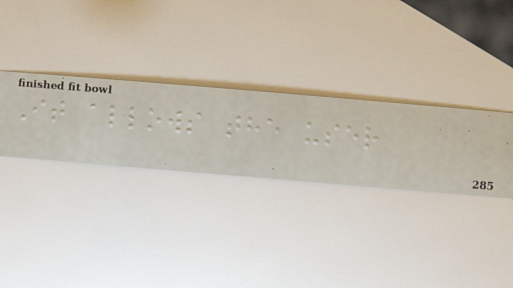It allows the user
